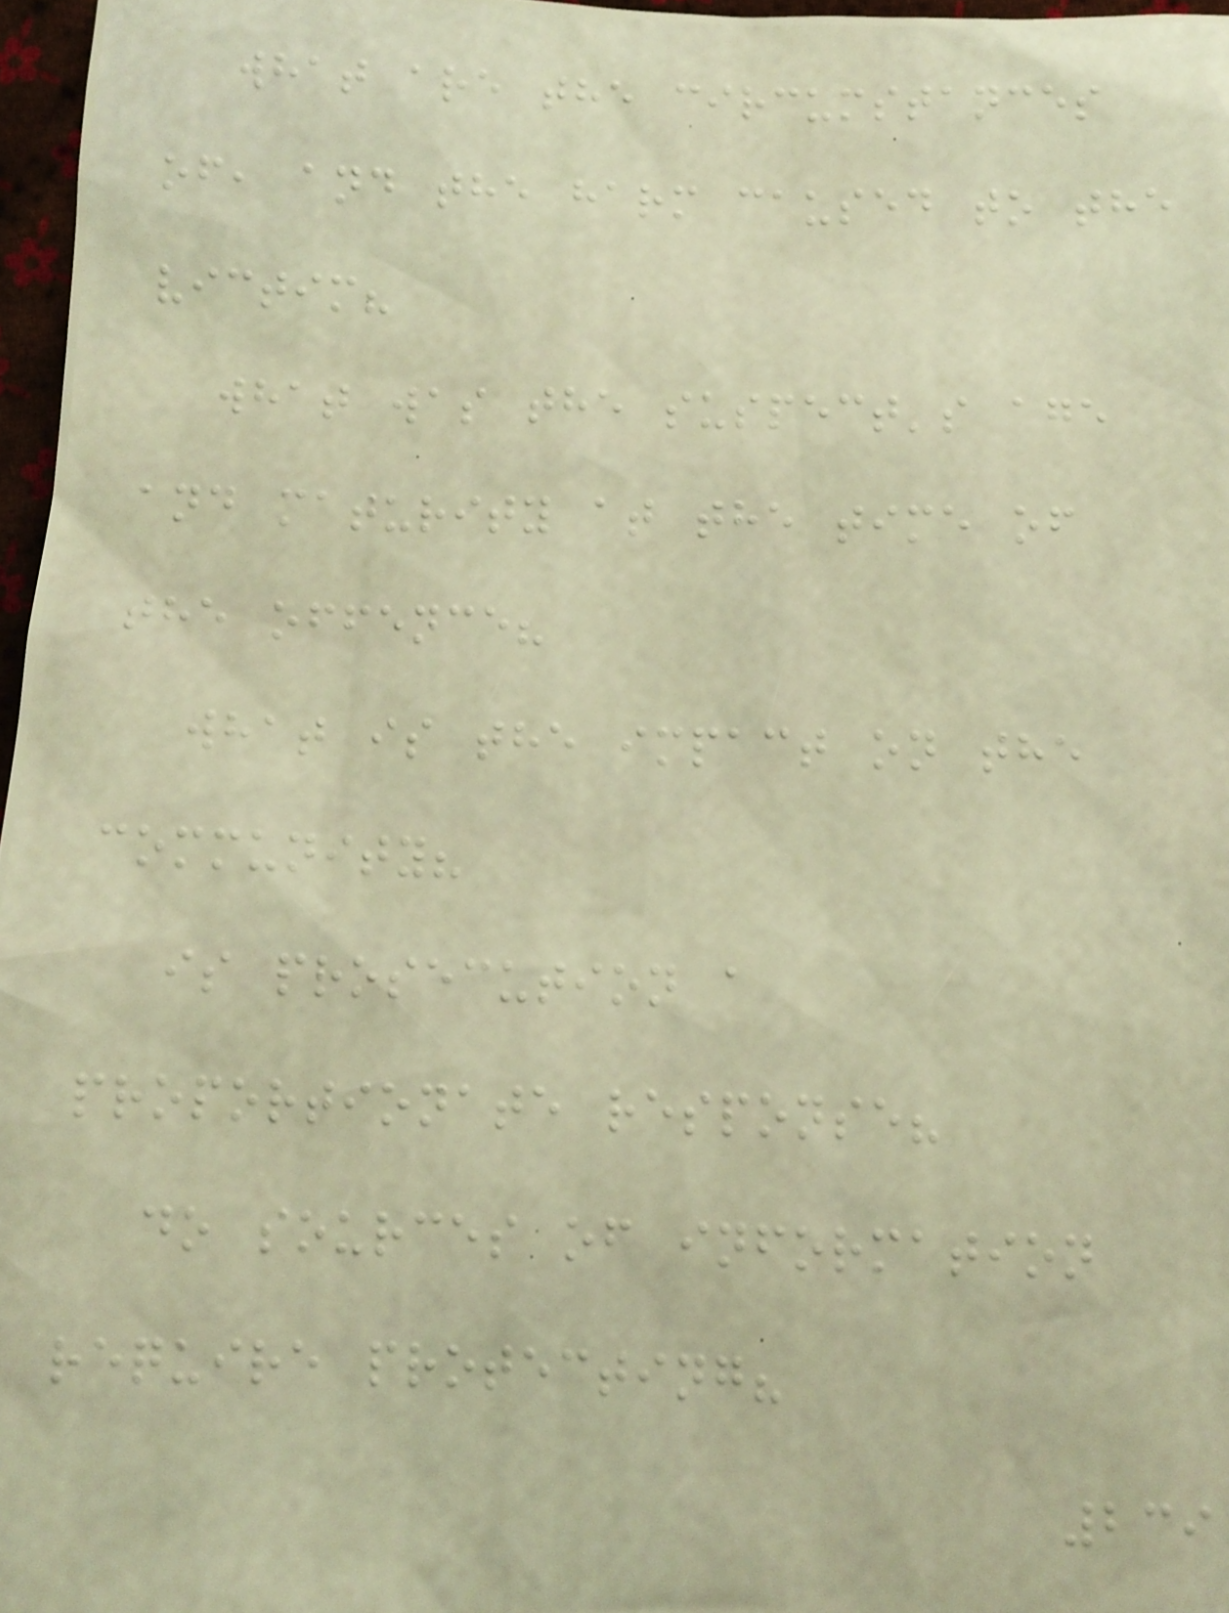what are the circumstances
of, and the harm caused to the
victim?
what was the suspect's age
and maturity at the time of
the offence?
what is the impact on the
community?
is prosecution a
proportionate response?
do sources of information
require protecting?
239
